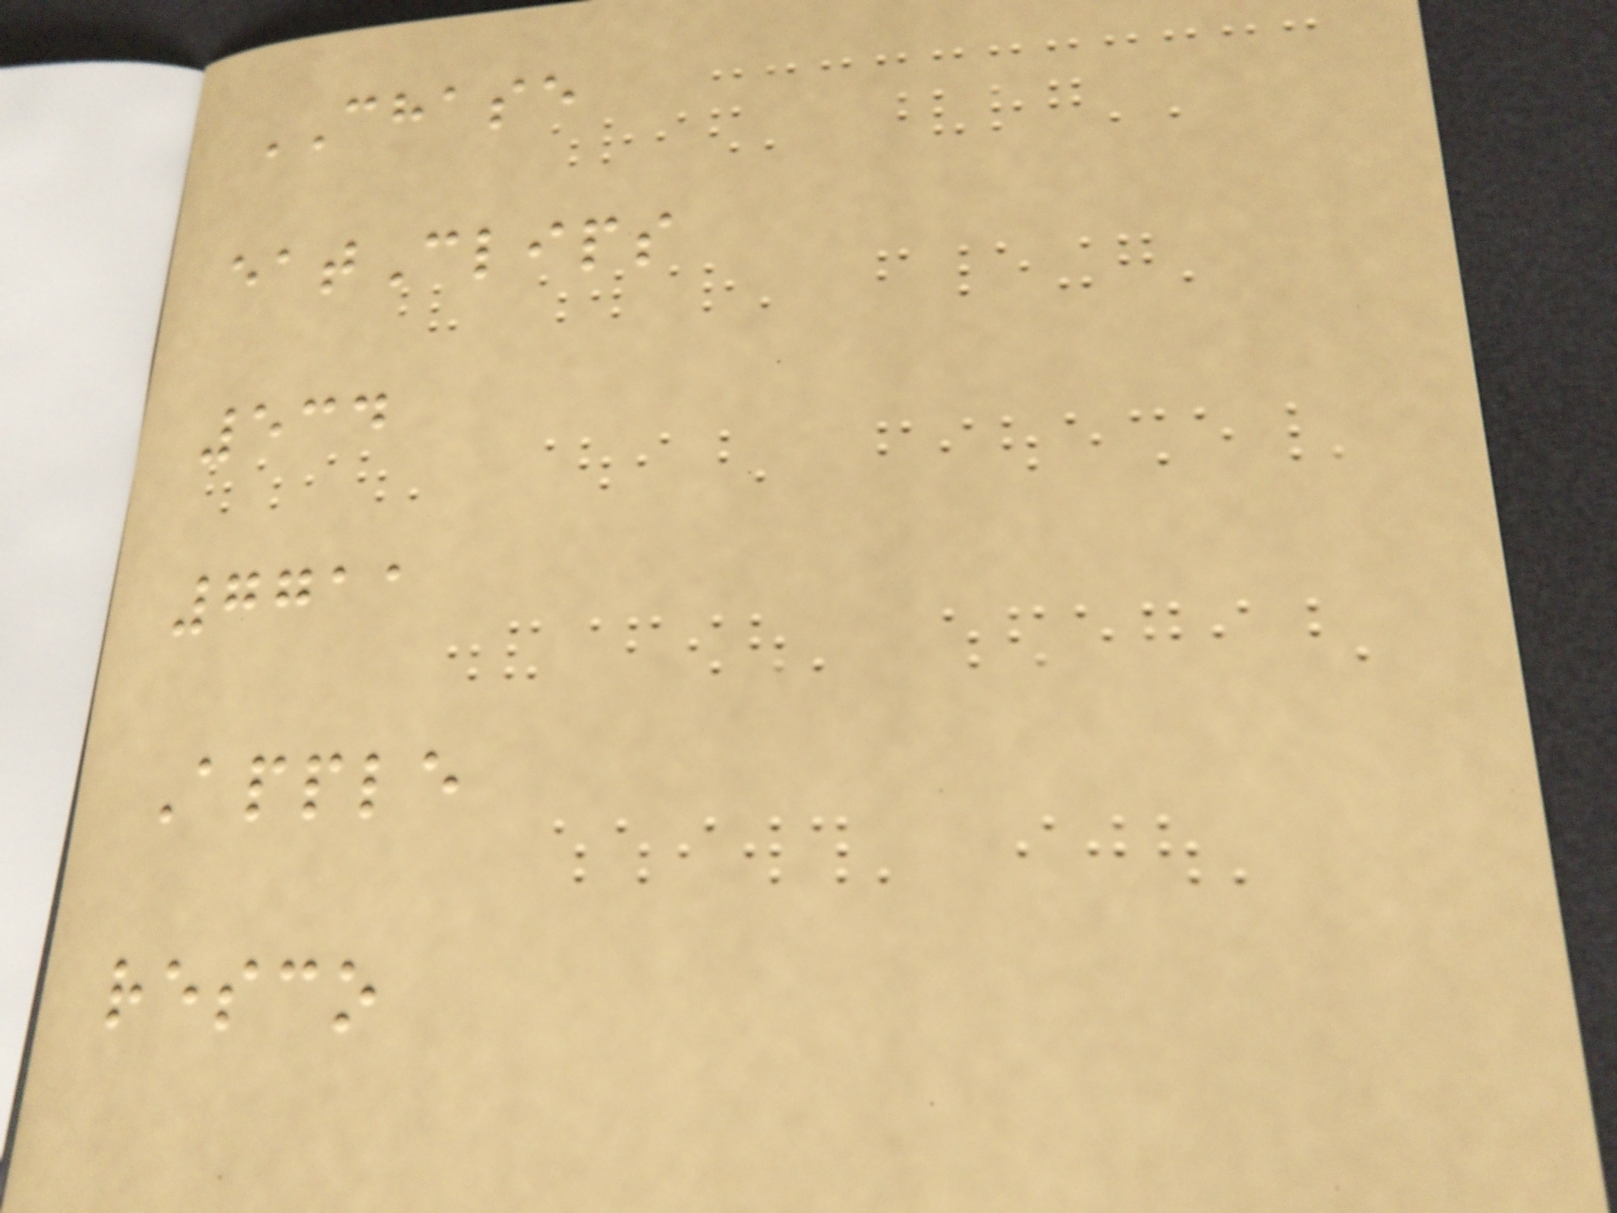CHASE
eatClips
534
7711
Apple
resco
